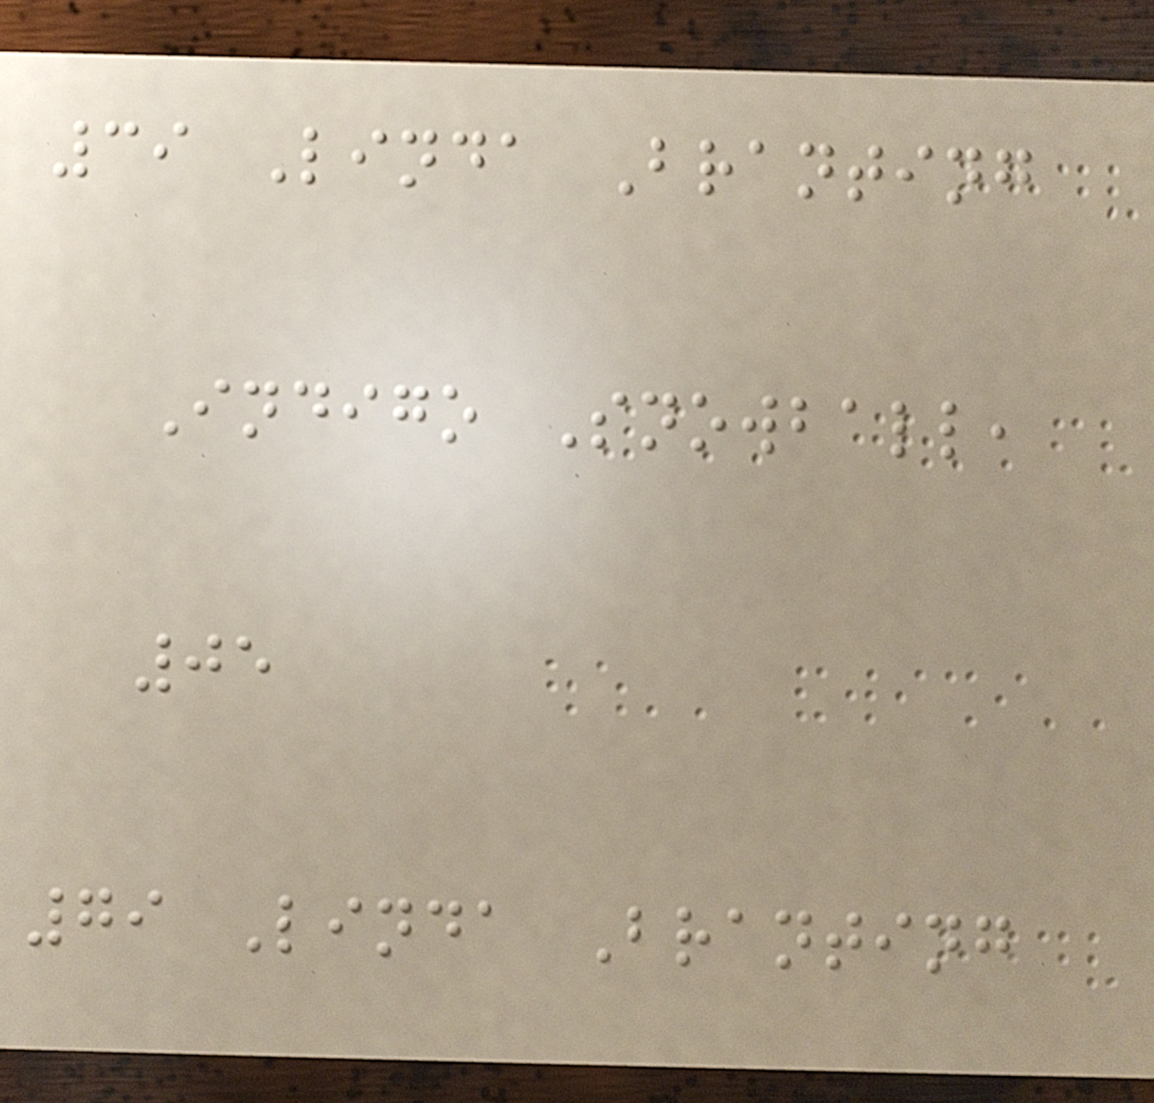39 Linda Branting
Indigo Snowball,
05
79 Linda Branting
